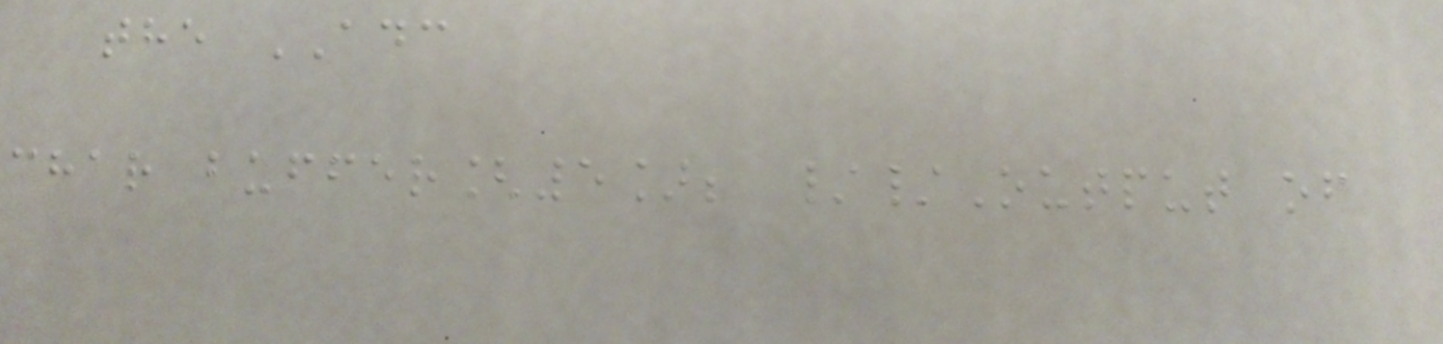the ADC
char buffer[5]; //Output of
